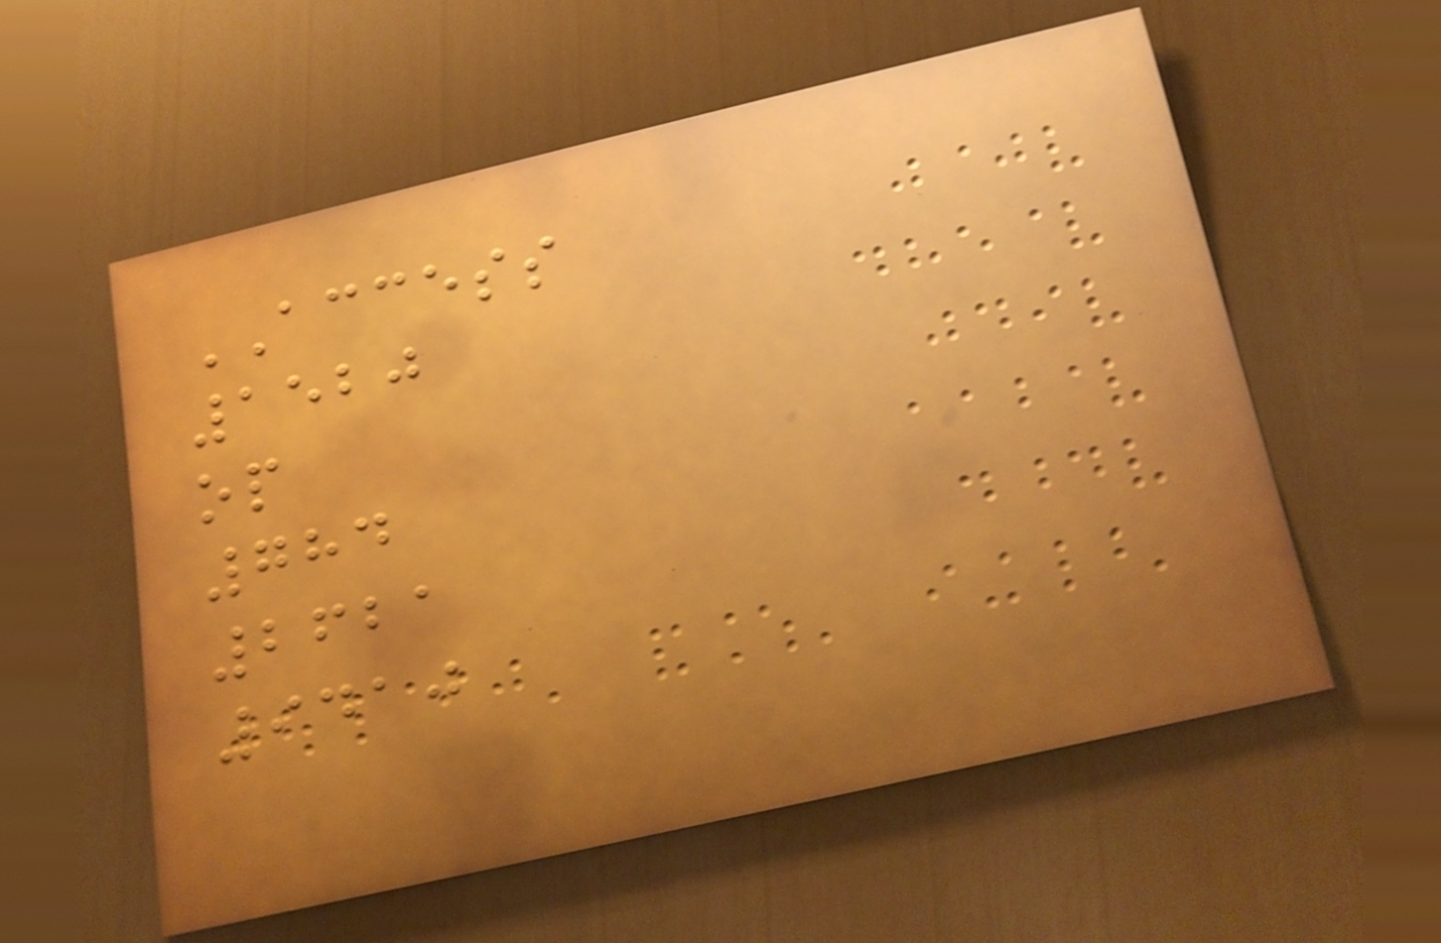ACCESS
1520
op
784
2621
9410
